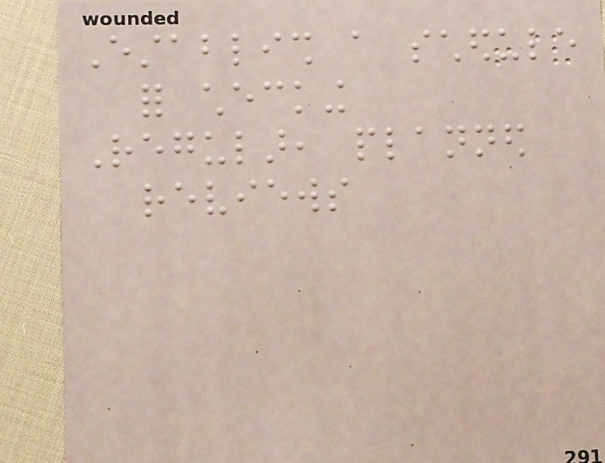Establish a schedule
for checking
Regular, planned
reviews
